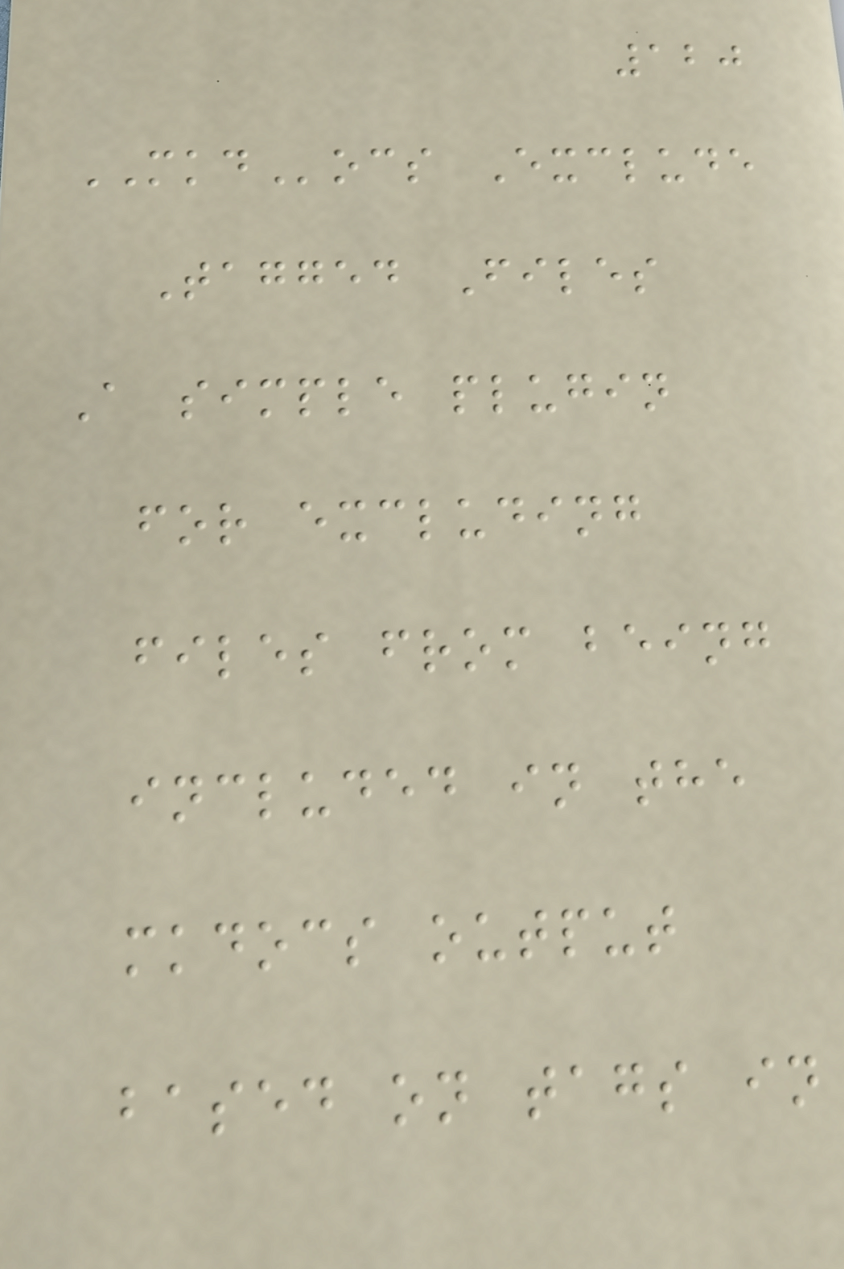120
MKDocs Exclude
Tagged Files
A simple plugin
for excluding
files from being
included in the
mkdocs output
based on tags in
